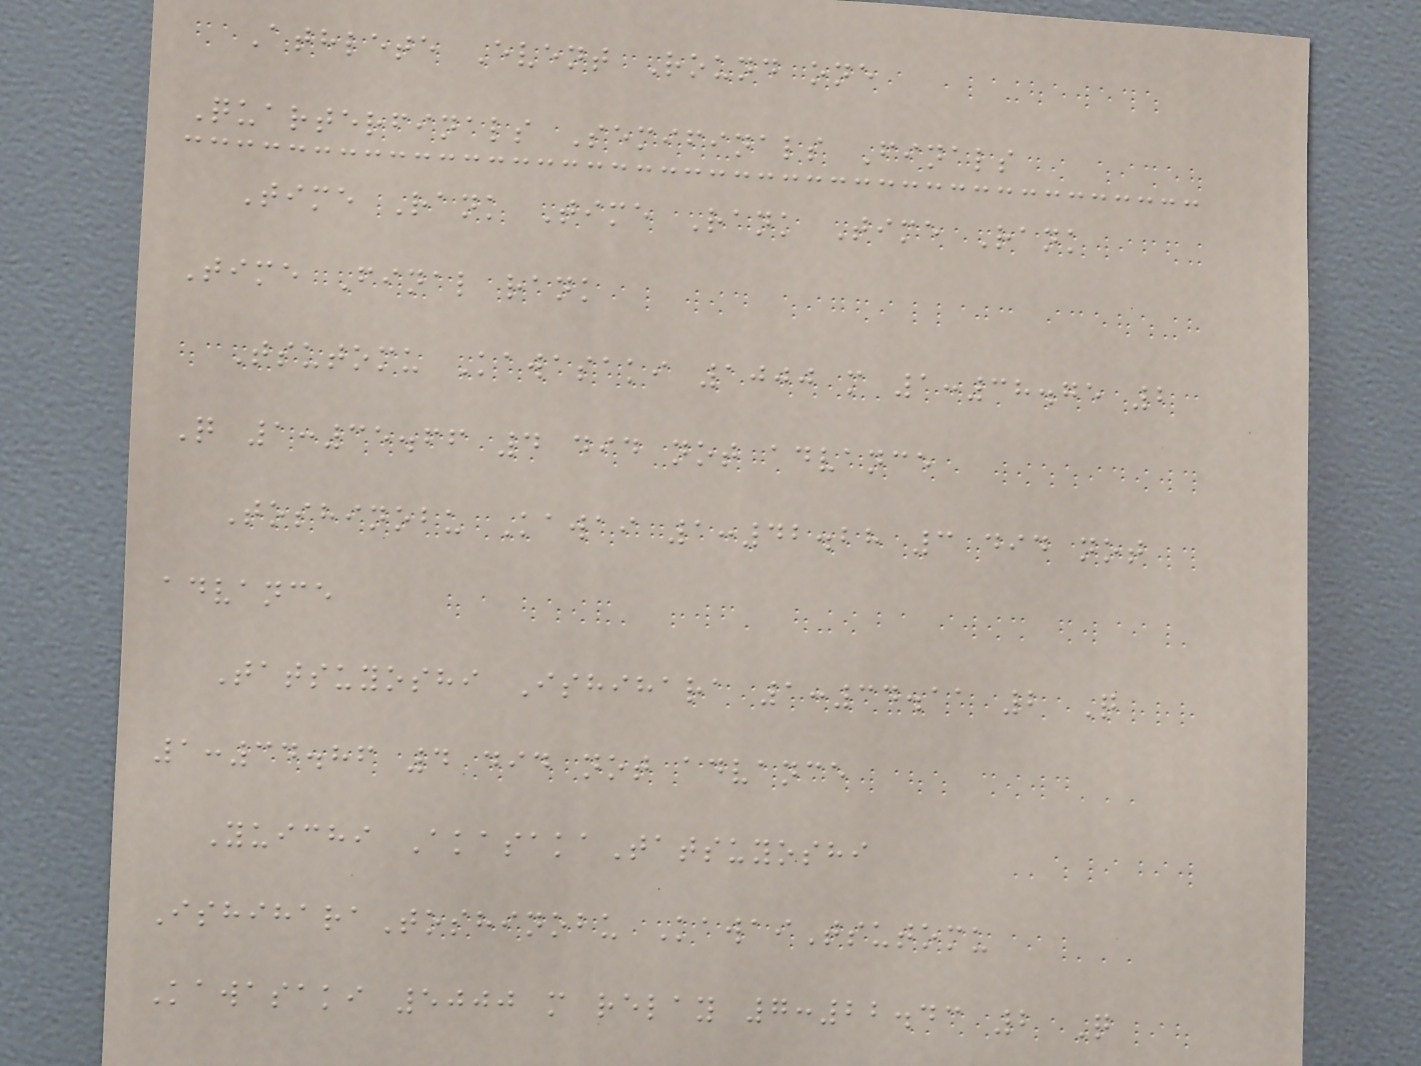Athlete Event Round one
Quarterfinals Semifinals Finals
Time Rank Time Rank Time Rank
Time Final rank
Tsutomu Kawasaki 1000 m 1:38.75 2
Q 1:35.66 4 did not advance
Toshinobu Kawai 1:42.28 3 did not
advance
Tatsuyoshi Ishihara 1:34.11 2 Q
1:34.86 4 did not advance
Yuichi AkasakaTatsuyoshi
IshiharaToshinobu KawaiTsutomu
Kawasaki 5000 m relay 7:22.43 2 Q
